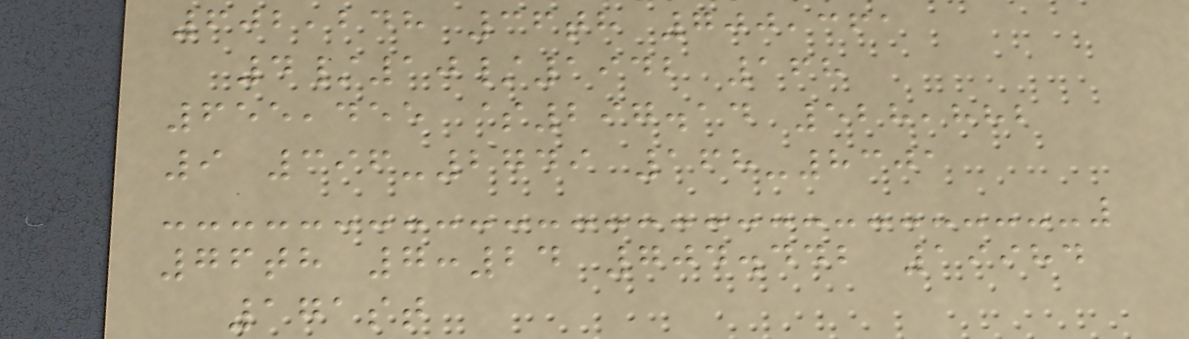602,248 36th 700,361
4/10/1942 168
655,455 $297.14 528,882
9 396-2749 168-8301
76th 7:24 704.442 19984
171st
